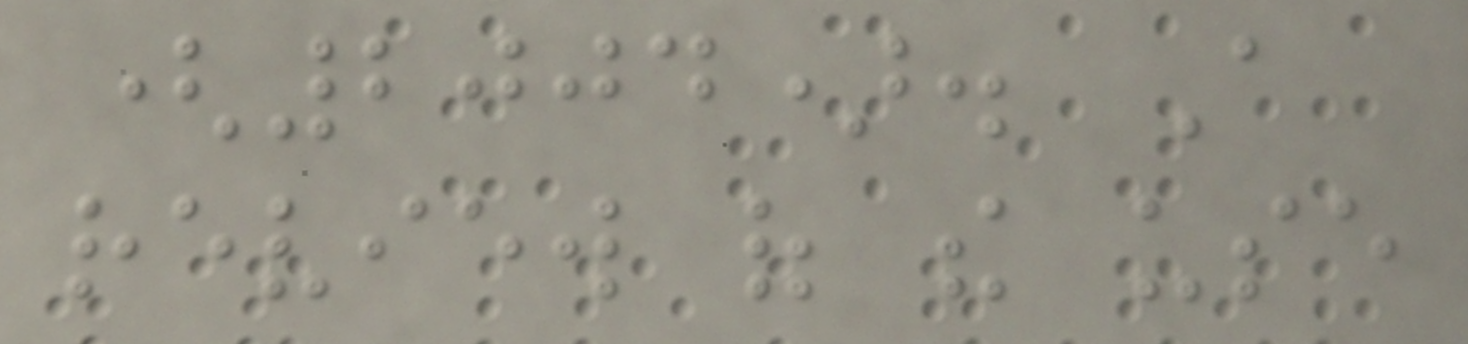(2004). A
review of the use
